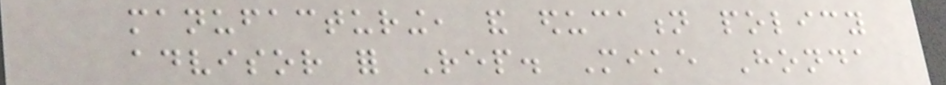manufacturing, and education policy
advisor for Rep. Mike Honda
